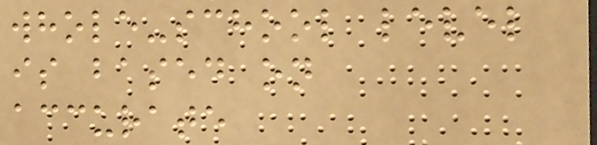whole-school level
is based on
accurate
